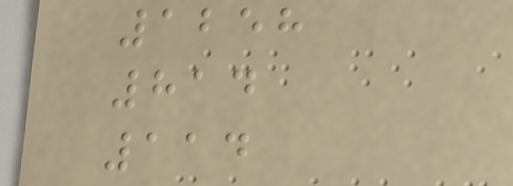1258
814
114
